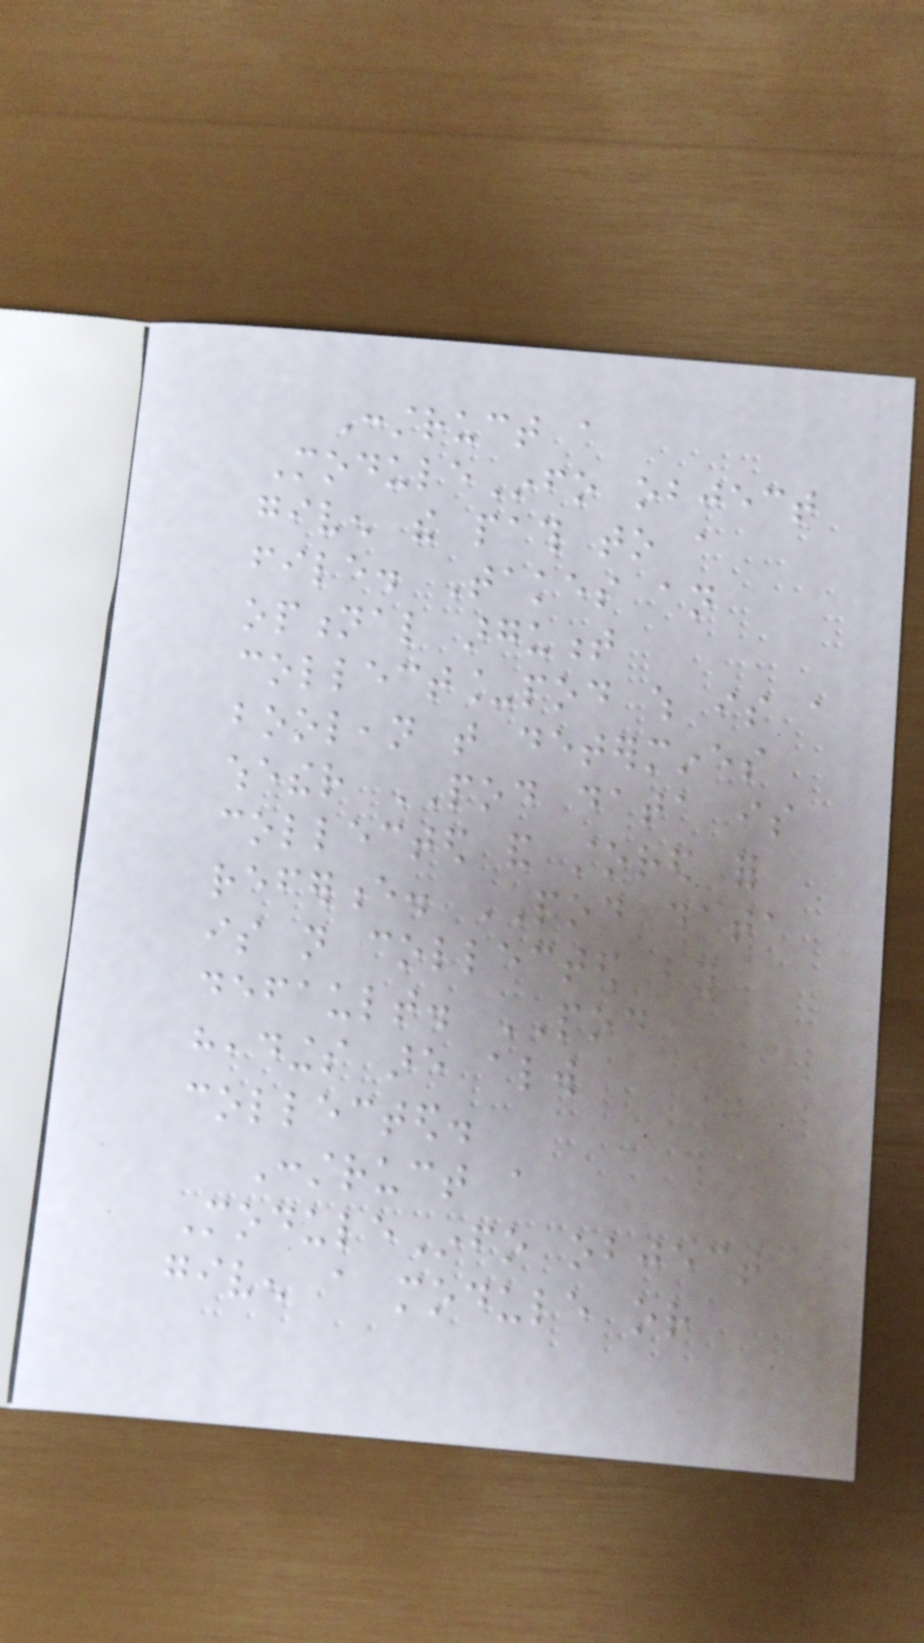Construct a
ModuleInfo object
given the path to a
file. Takes an
optional argument
collect_pod which is a
boolean that determines
whether POD data is
collected and stored for
reference. POD data
is not collected by
default. POD
headings are always
collected.
Construct a
ModuleInfo object
given a module or
